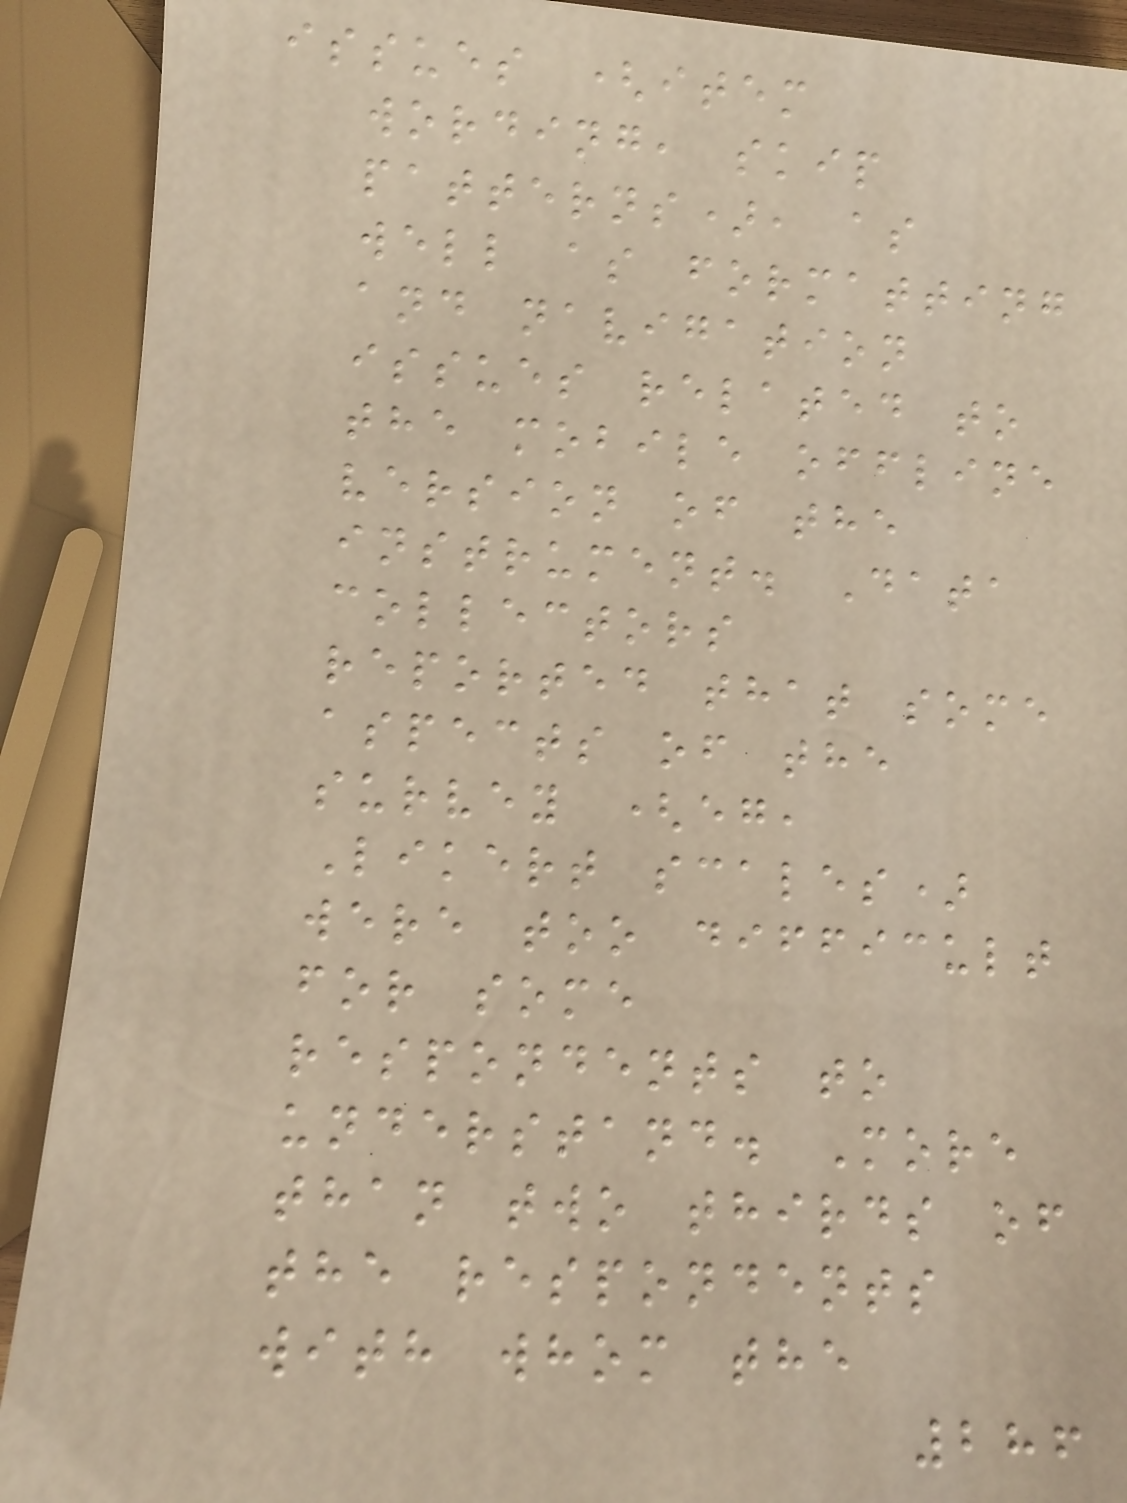issues (item
wording, skip
patterns), as
well as formatting
and navigation
issues related to
the mobile offline
version of the
instrument. Data
collectors
reported that some
aspects of the
survey (eg,
Likert scales)
were too difficult
for some
respondents to
understand. More
than two thirds of
the respondents
with whom the
286
